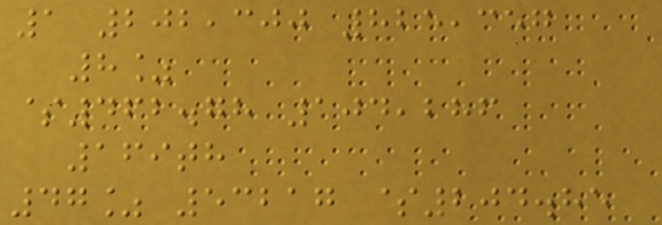1 202,300 825,357
8%
$462.78 104,286
169th
47% 53217 $204.85
